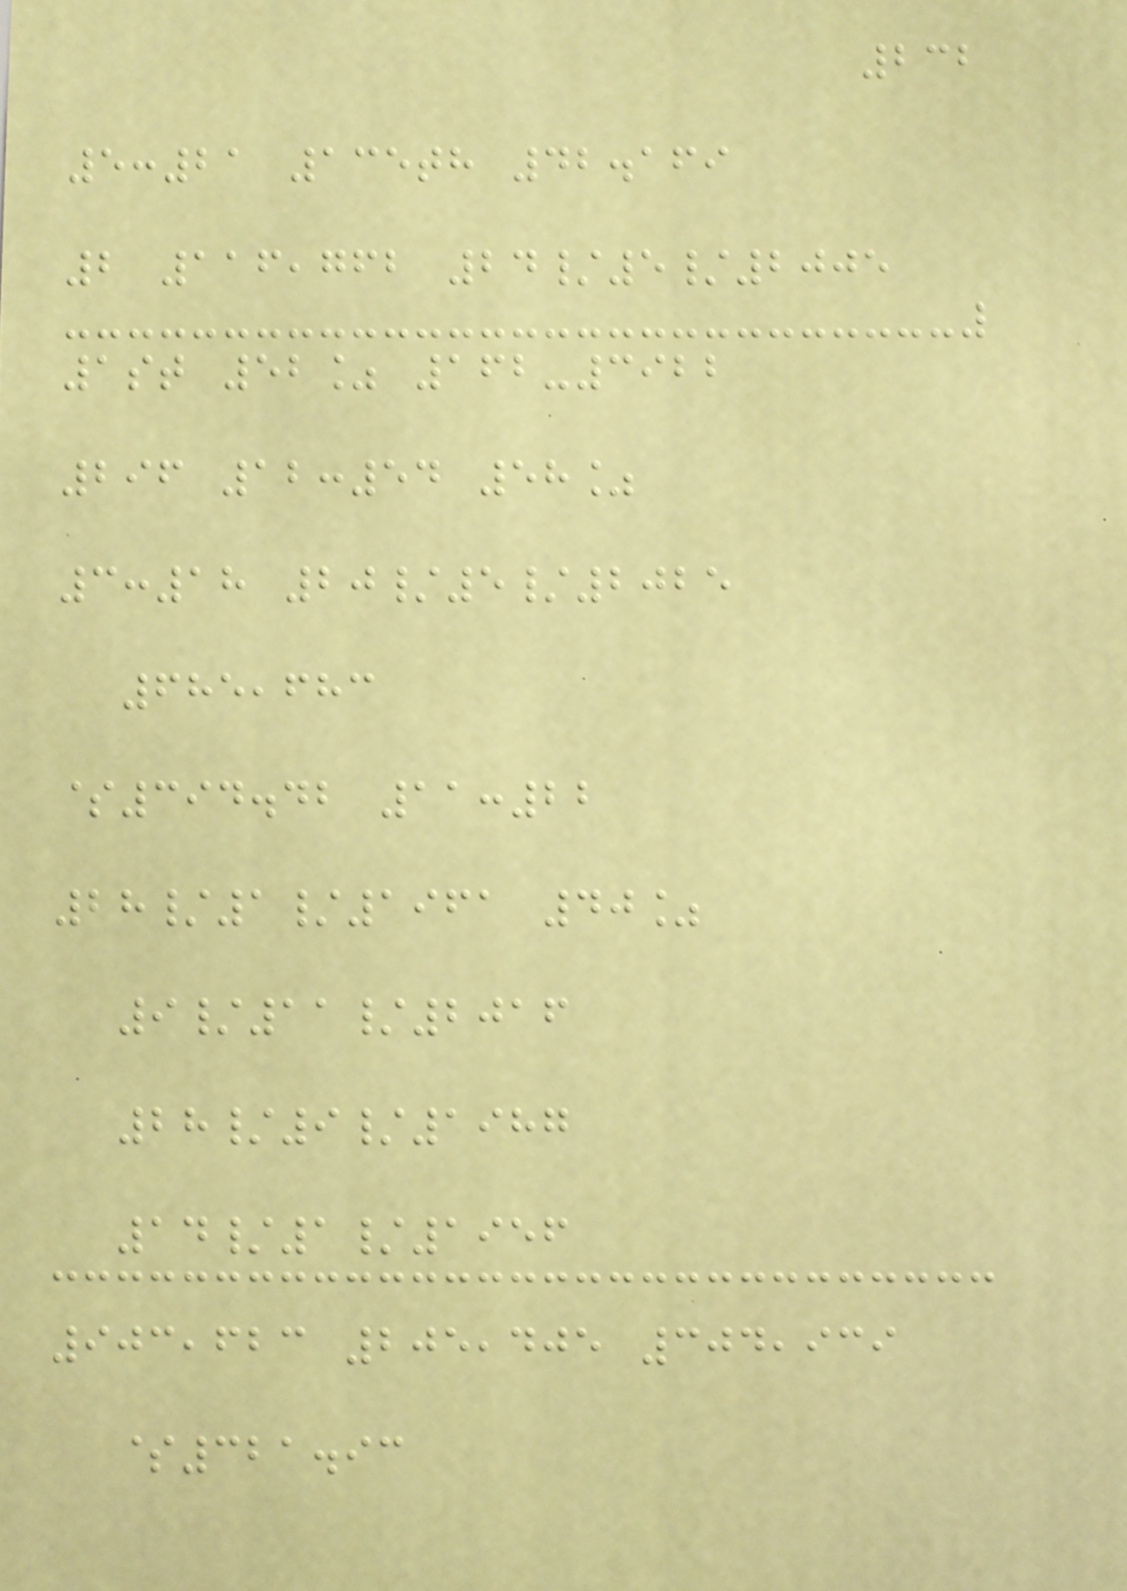232
5:21 135th 42.169
2 116,762 24/5/2005
1st 52% 162-3922
296 12:54 58%
3:18 20/5/2025
685,683
$394.42 11:22
28/1/1961 40%
9/11/2016
28/9/1987
14/1/1956
903,623 205,405 304,939
$321.93
